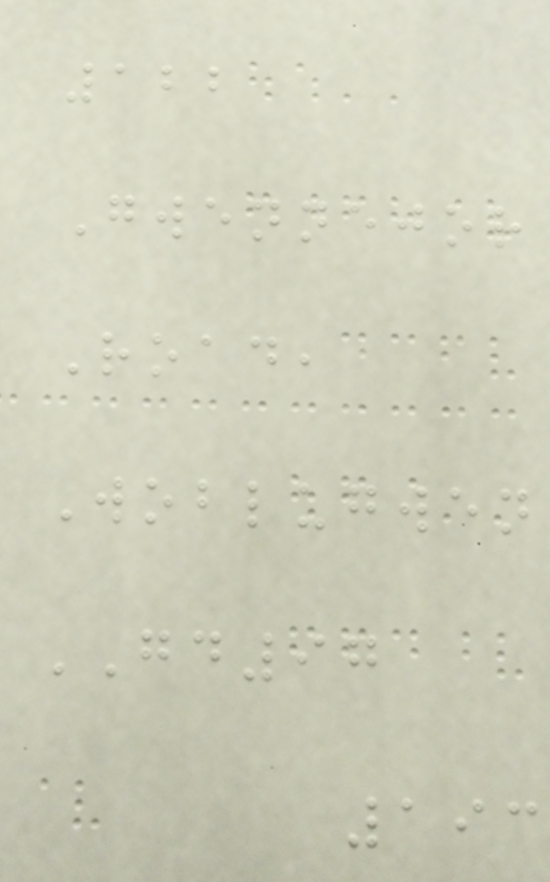122
Gwennejor
Road,
Woblugwen
GD97
193
